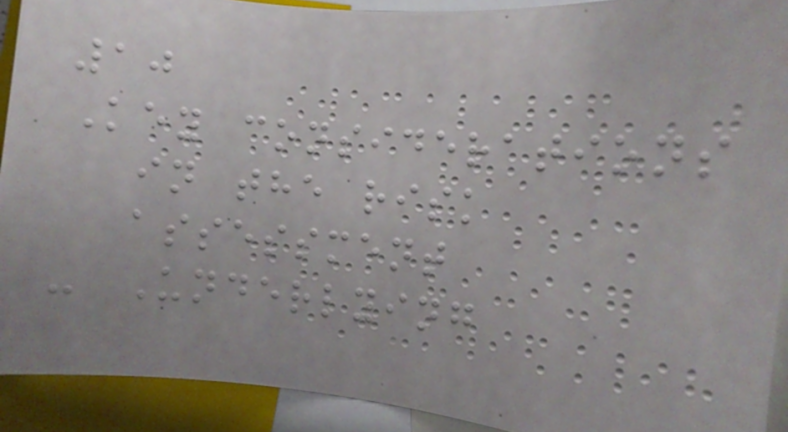10
Key considerations
in the risk
assessment
- Underlying
